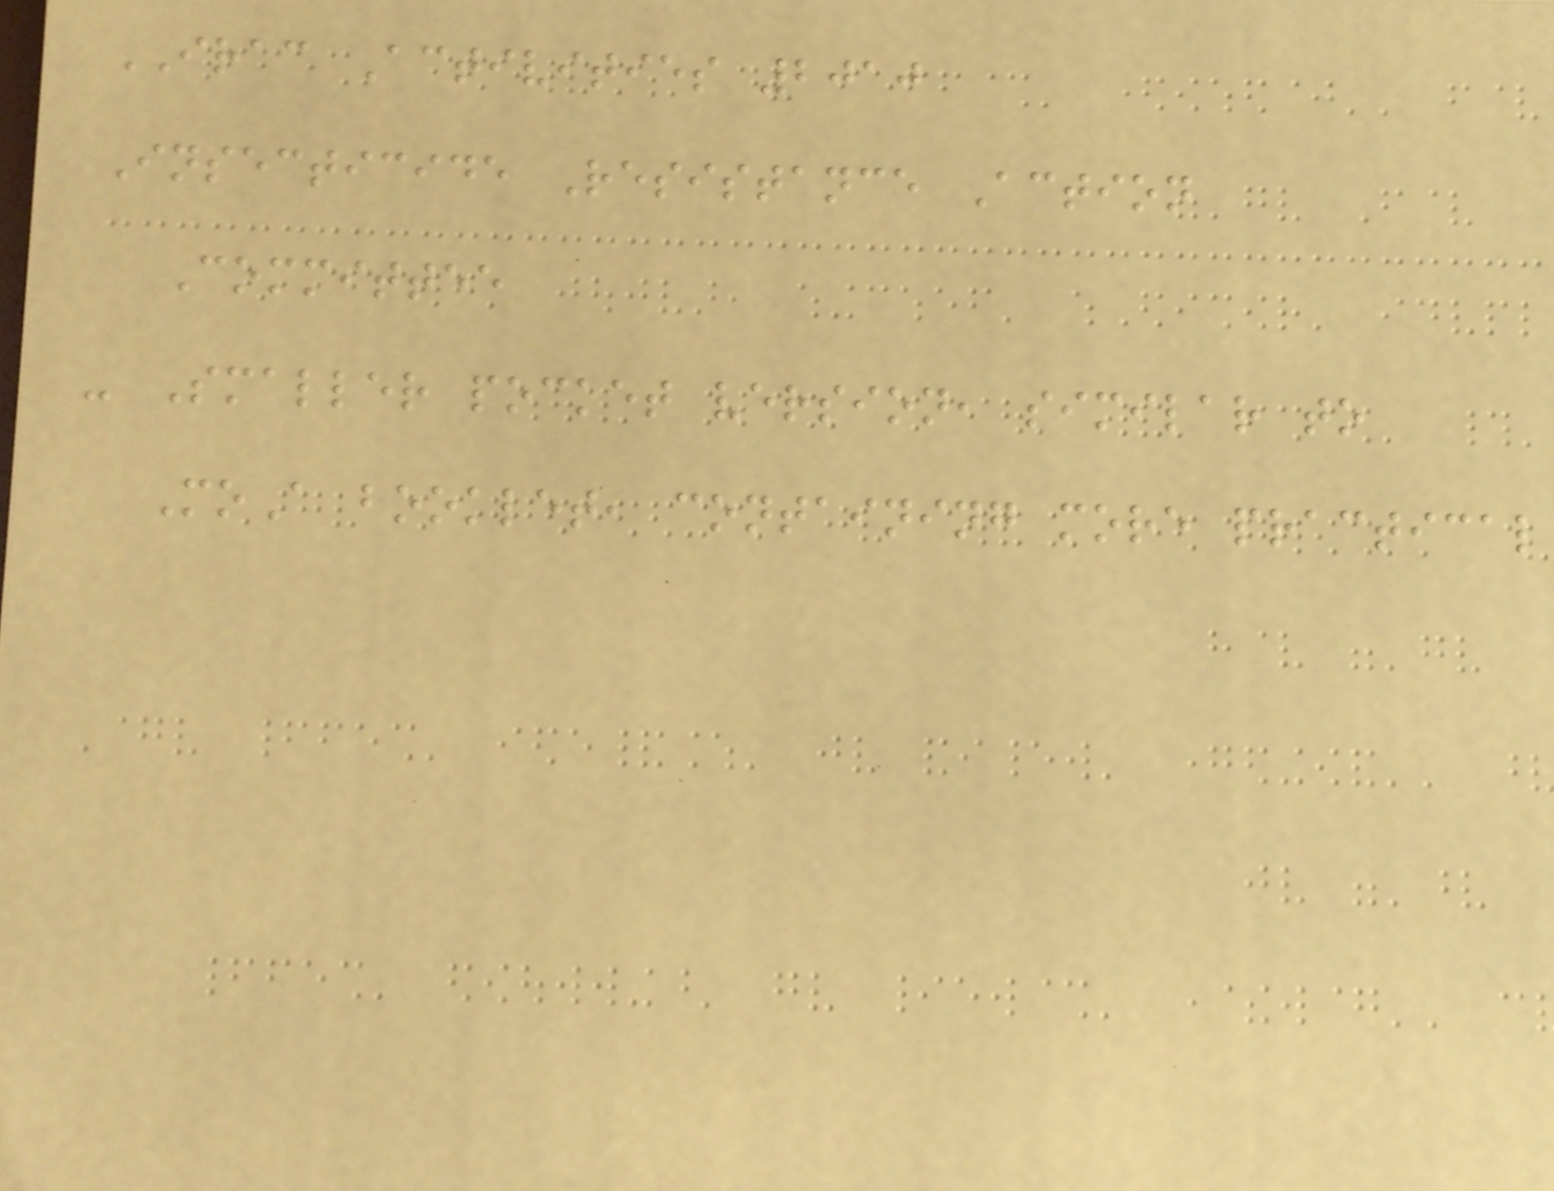IRAC Activities 2010
Insecticide Resistance Action
Committee
- Smaller pocket version, similar to
MoA booklet, containing more practical
